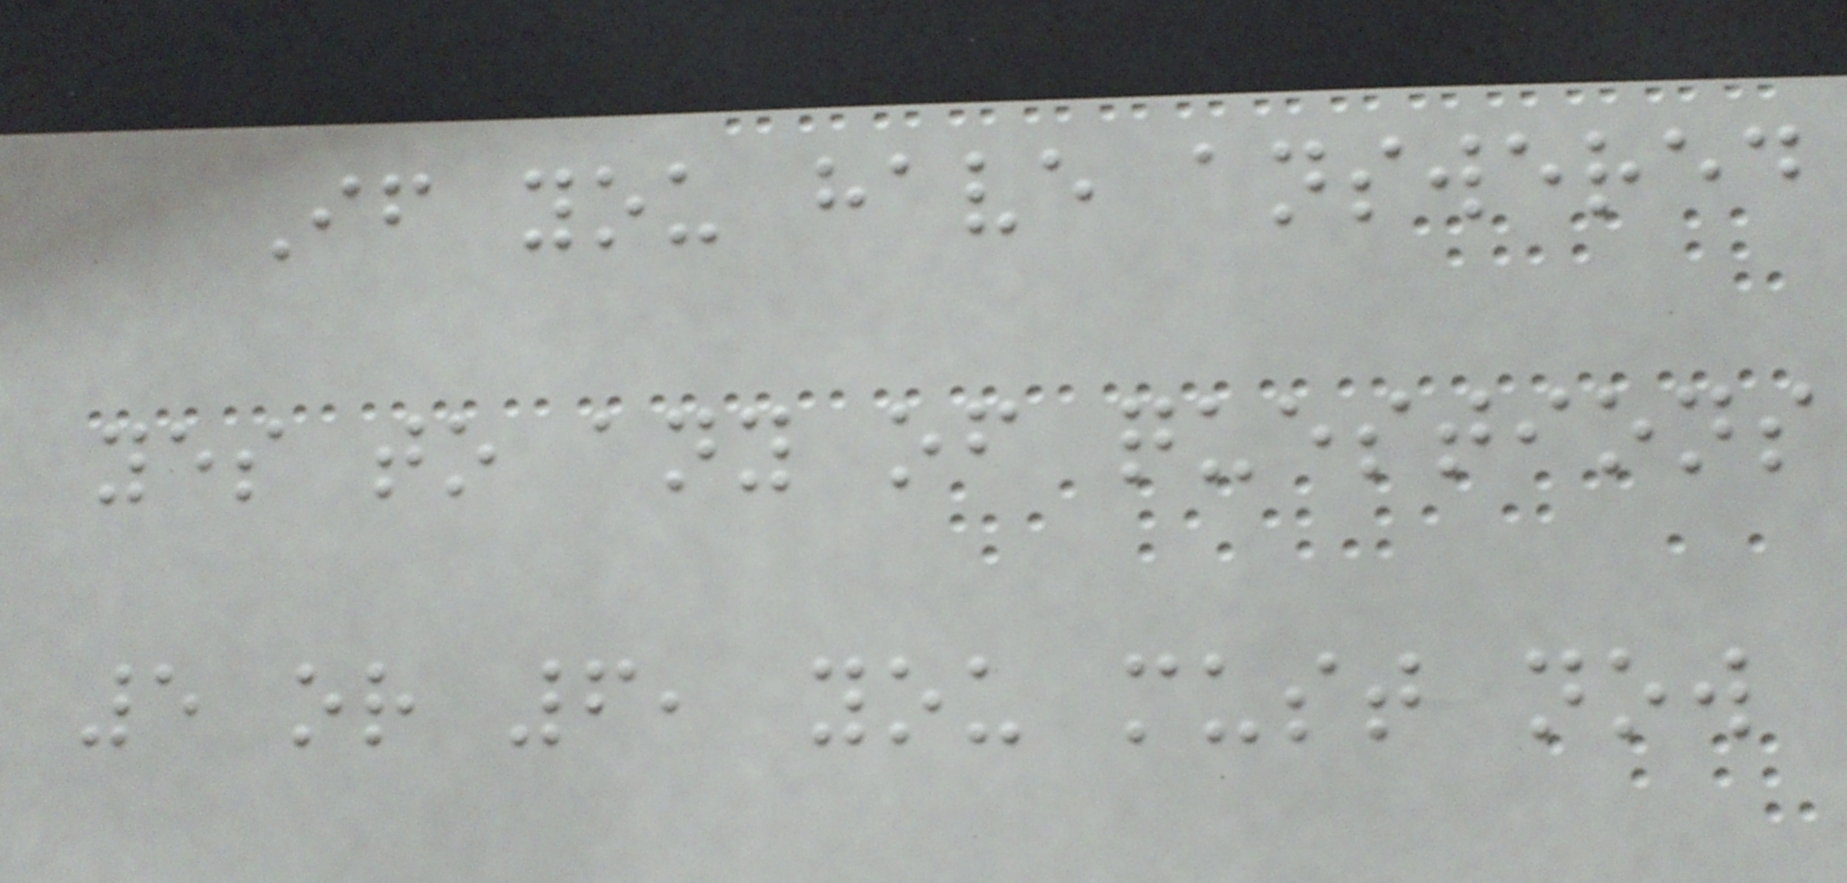If you have answered
yes to any of questions
5 or 6, you must now
